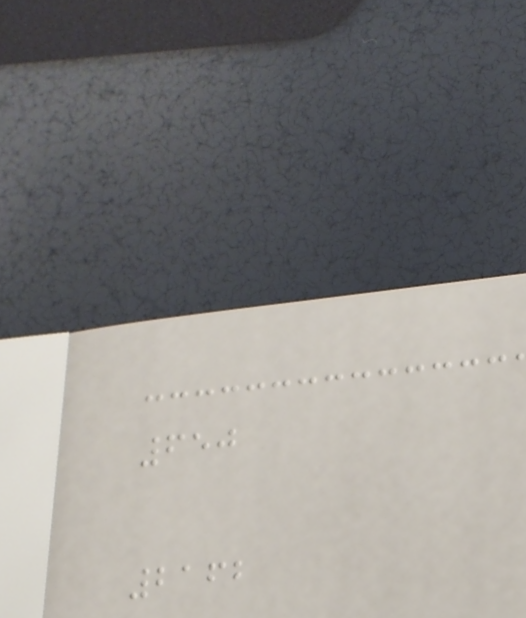650
2162
